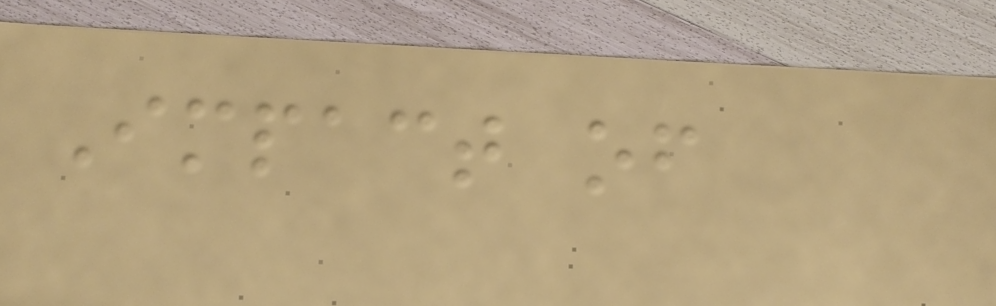Impact of
